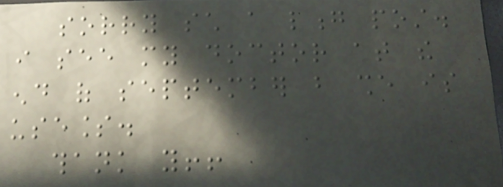sorry such a long post.
i see my doctor at the
end of september but she is
useless.
thank you!!
